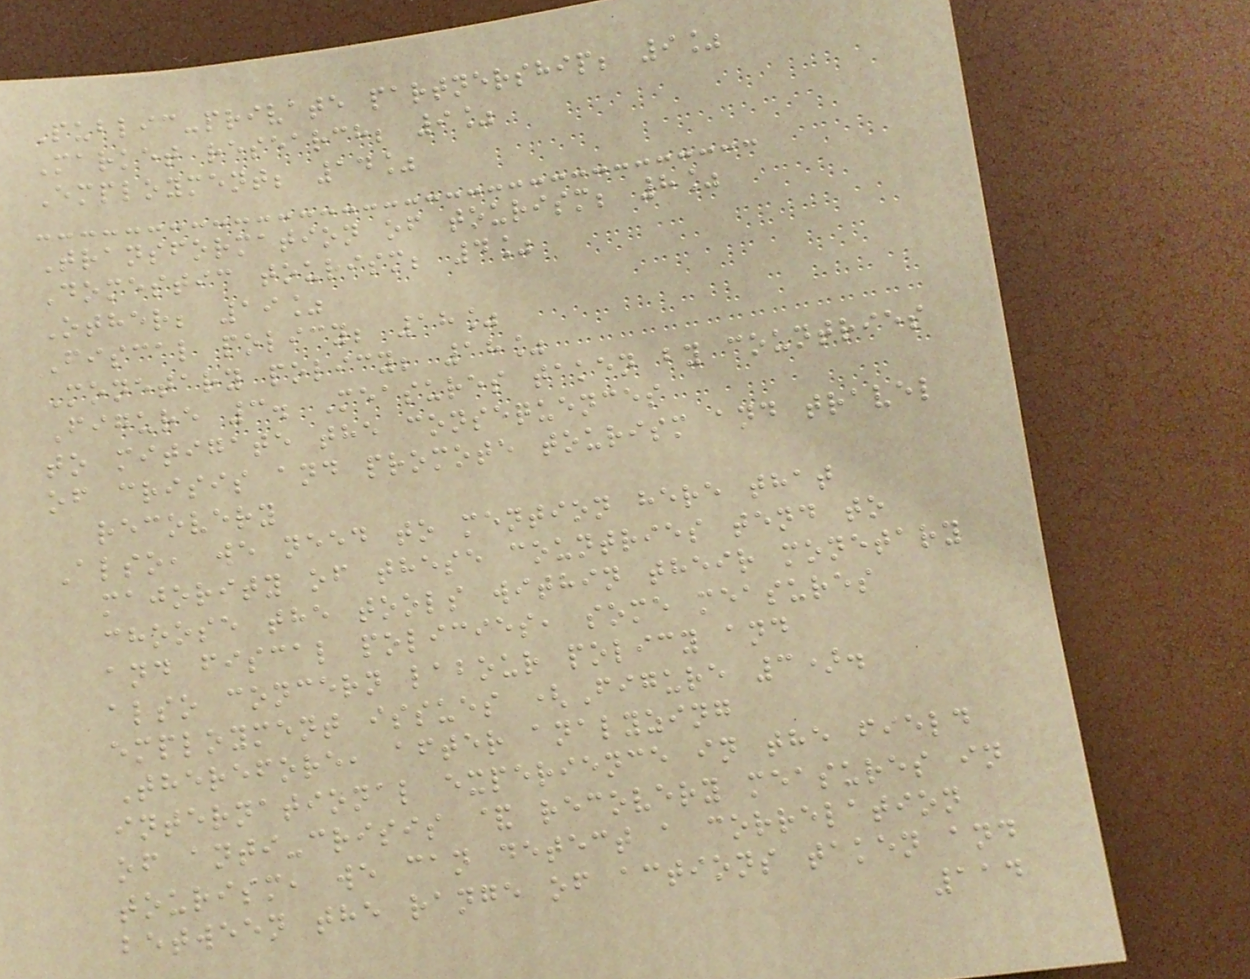Public-private partnership; 9%
Market research; 9%
Employment; 14%
Transformation of tourism; 8%
Domestic tourism; 4%
Other; 19%
Fiscal policy; 18%
Monetary policy; 18%
Figure 3. Measures taken by countries
to mitigate the consequences
of crisis and promote tourism and travel
recovery
Also, we need to mention here that
majority of these countries tend to
choose the tools within their monetary
and fiscal policies, some measures
also concern labour policy and
employment issues (Figure 3).
Therefore, after analyzing
international experience in the field
of anti-crisis & recovery measures in
tourism, we can detect a correlation
between the range of actions taken and
114
